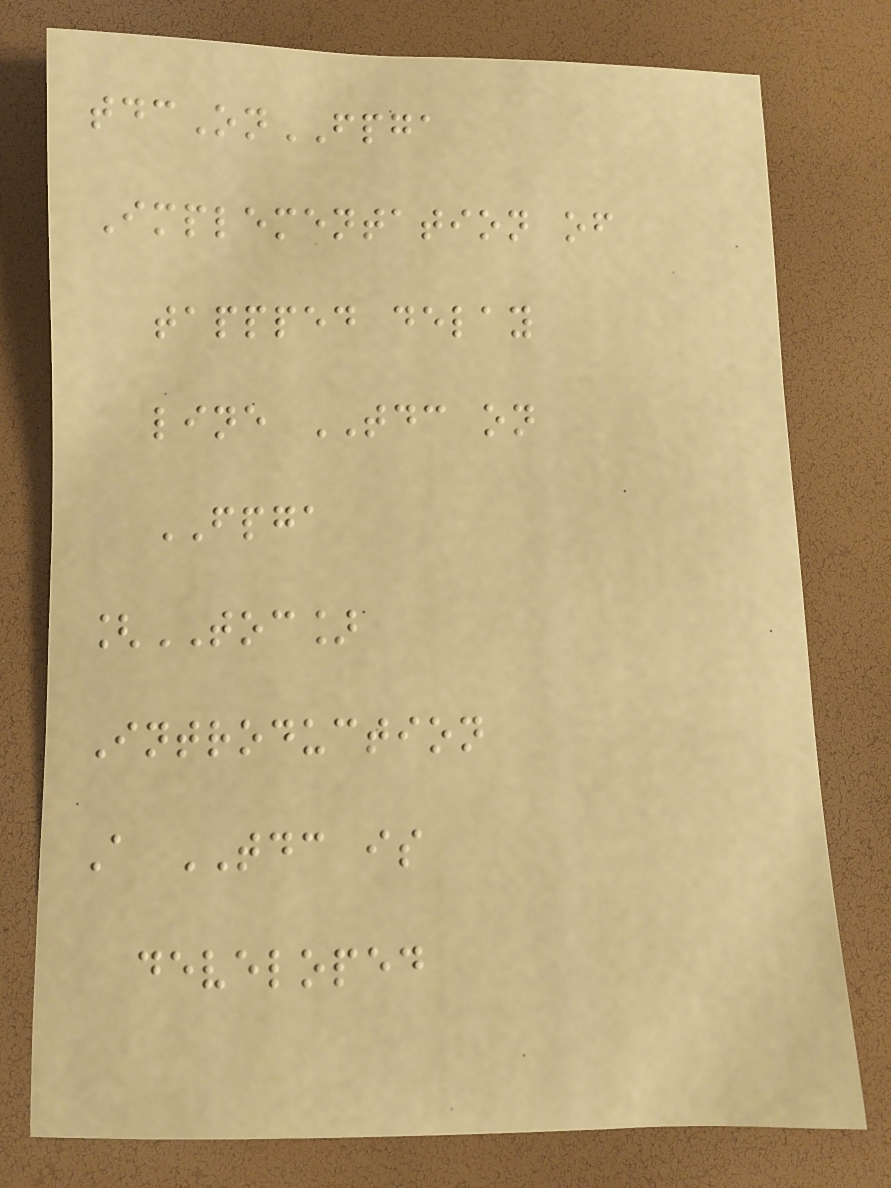tdcOnFPGA
Implementation of
tappped delay
line TDC on
FPGA
[TOC]
Introduction
A TDC is
developed
